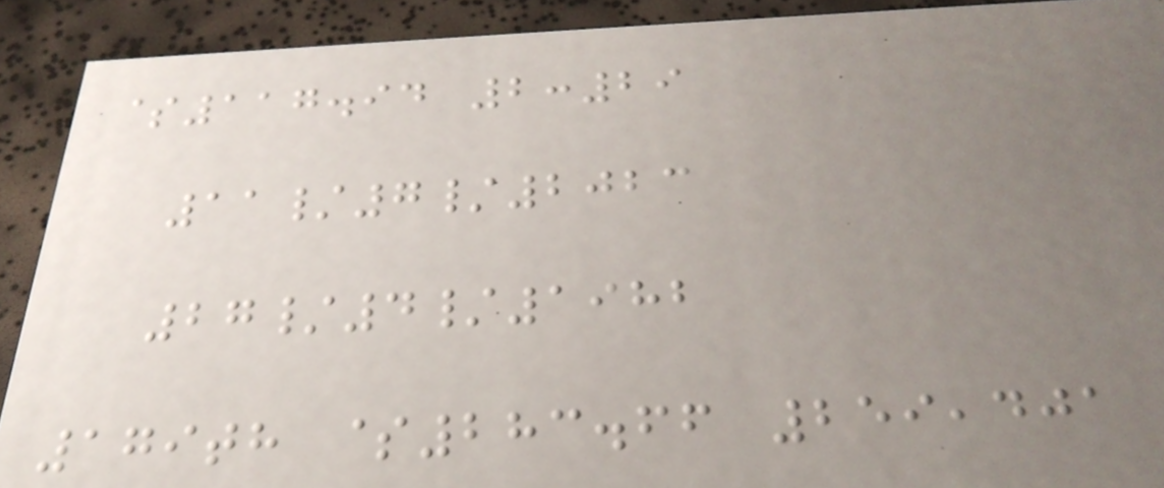$117.94 2:29
11/7/2023
27/4/1982
179th $283.66 259,401
